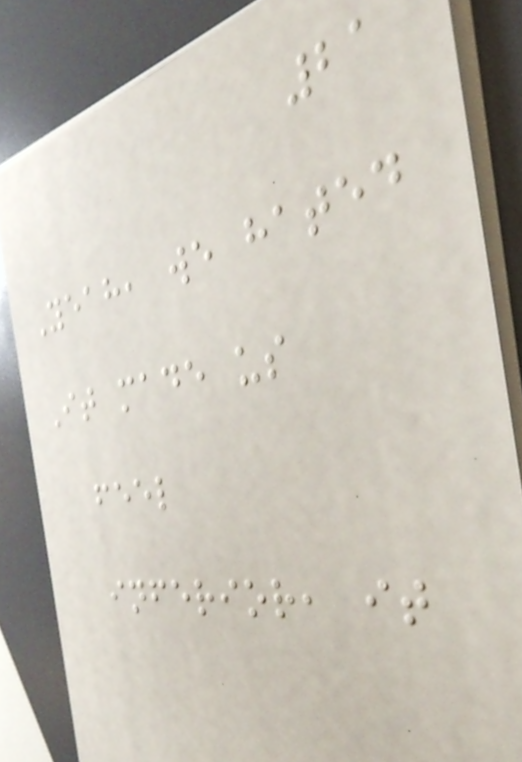21
Yeah, we hated
It made us
feel
inferior, it
